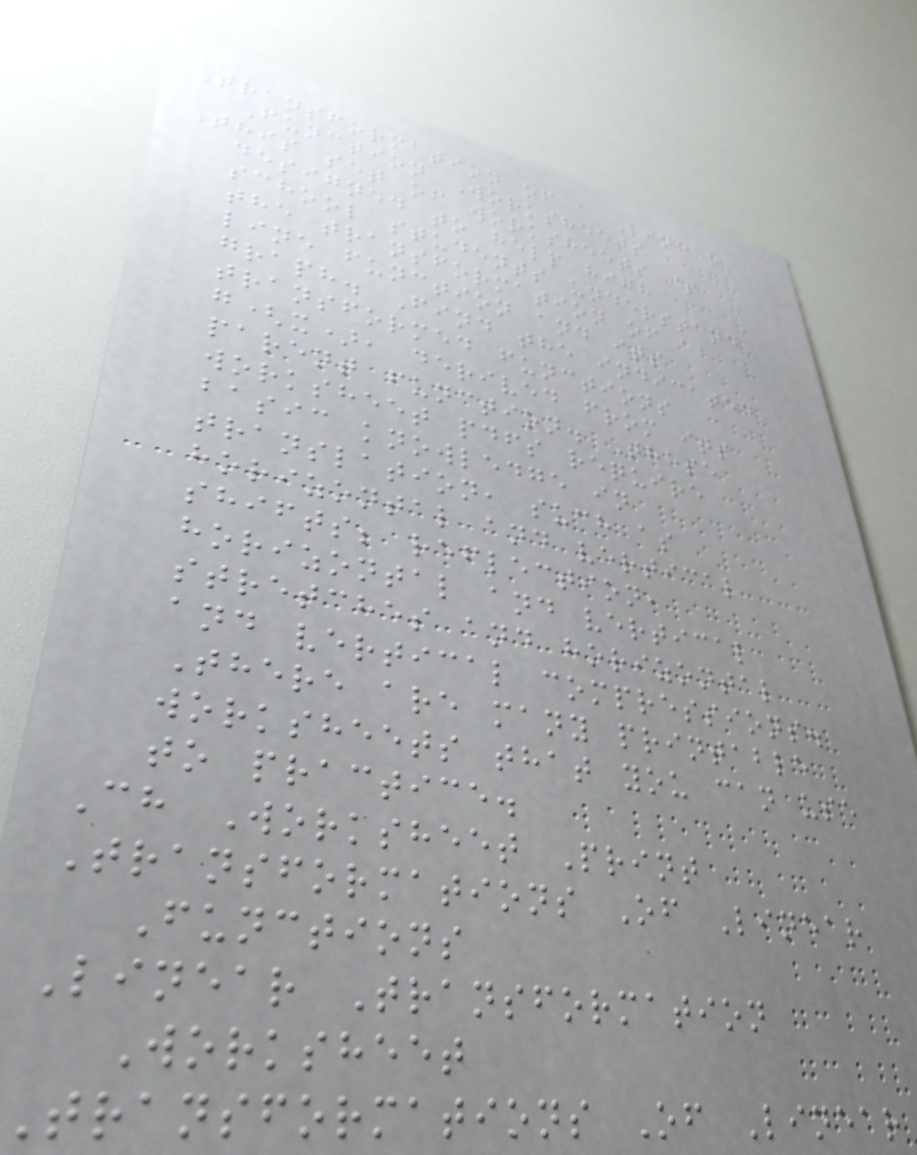Transformation of a Linear
Function Worksheets
This set of worksheets is
designed to help high
school students understand
the transformation of a
line function and its
graph. Find the indicated
transformed functions
g(x), derived from its
parent function. These
worksheet pdfs require
basic knowledge in
translation, such as
horizontal and vertical
shifts; reflection,
horizontal and vertical
stretches and horizontal
and vertical compressions.
There are many printable
worksheets that you can use
to practice.
Ch Worksheet Print
Transformations Of Linear
Functions
Linear Transformation
Worksheet
Transformations Of Linear
